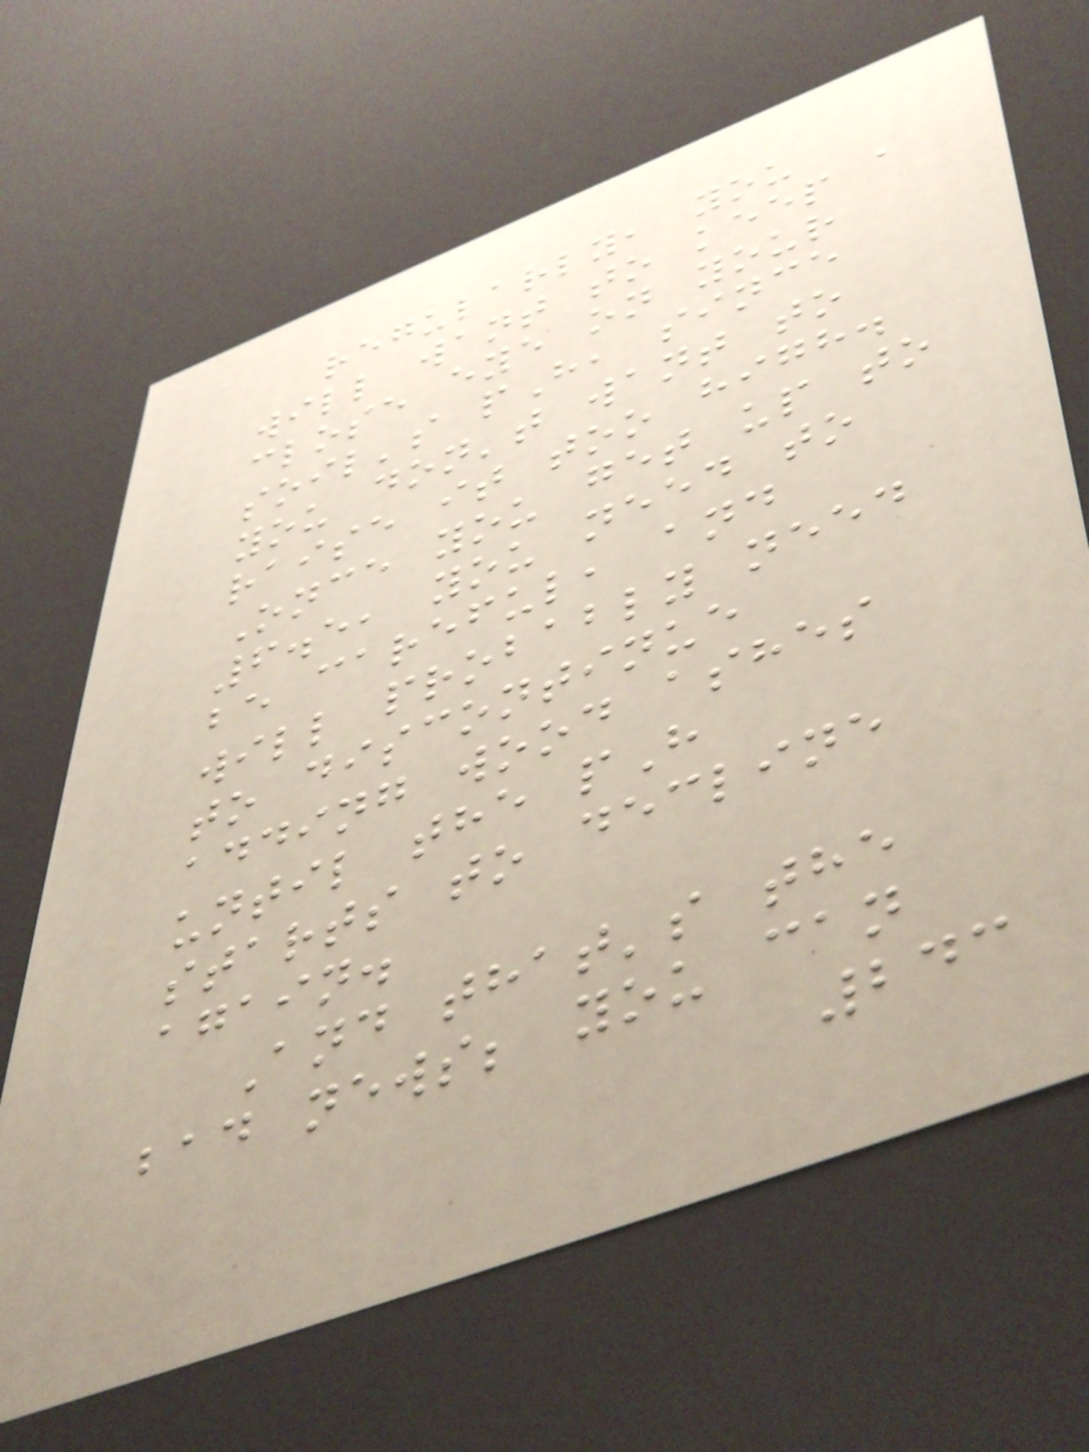regularly, you
will want to keep a
close eye on your
soil's pH, since
you don't want to
raise it too high.
Once you get up to
6.5, you need to
be careful, and
will probably need
to discontinue
adding wood ashes
until the pH
starts to decline
again.
And that's the
bad news; you can
243
